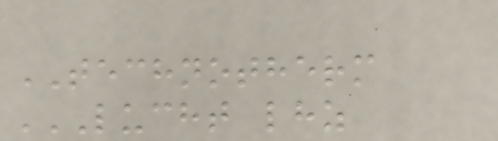TECHNOTHERM
LUCHT LHZ
